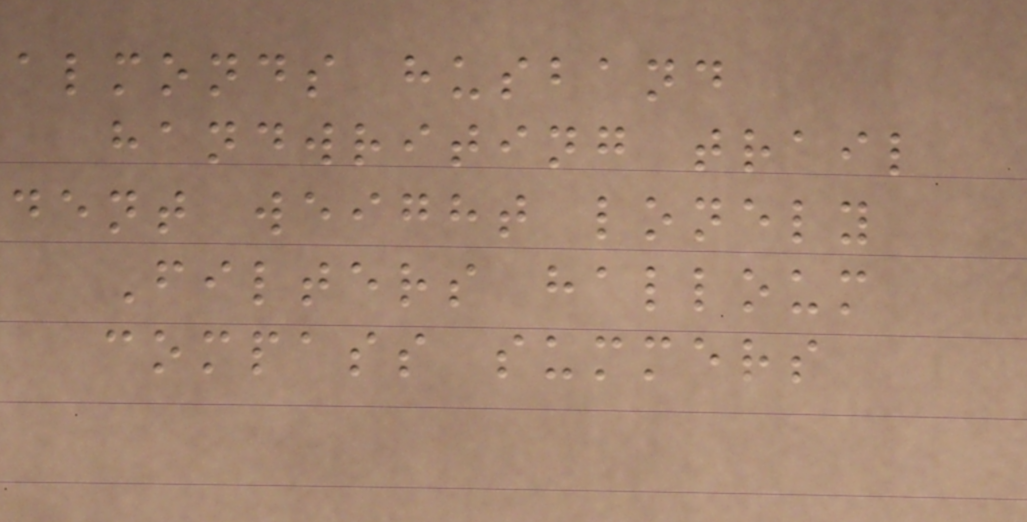almonds husband
handwriting trail
dent weight lonely
Filters halloum
compass summers
